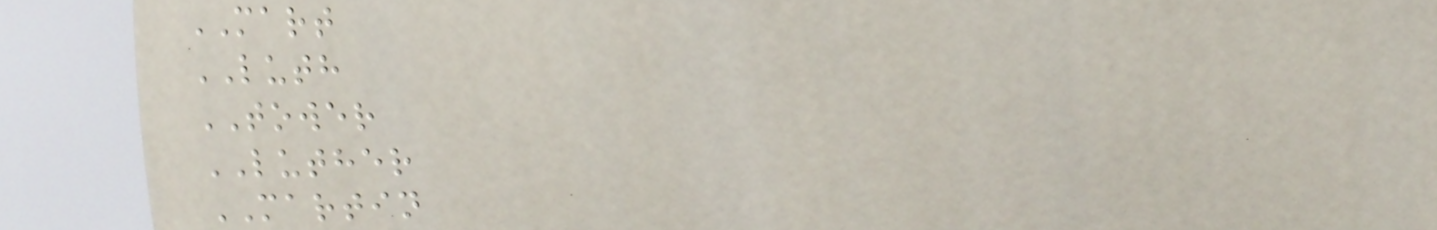MART
LUTH
TOWER
LUTHER
MARTIN
